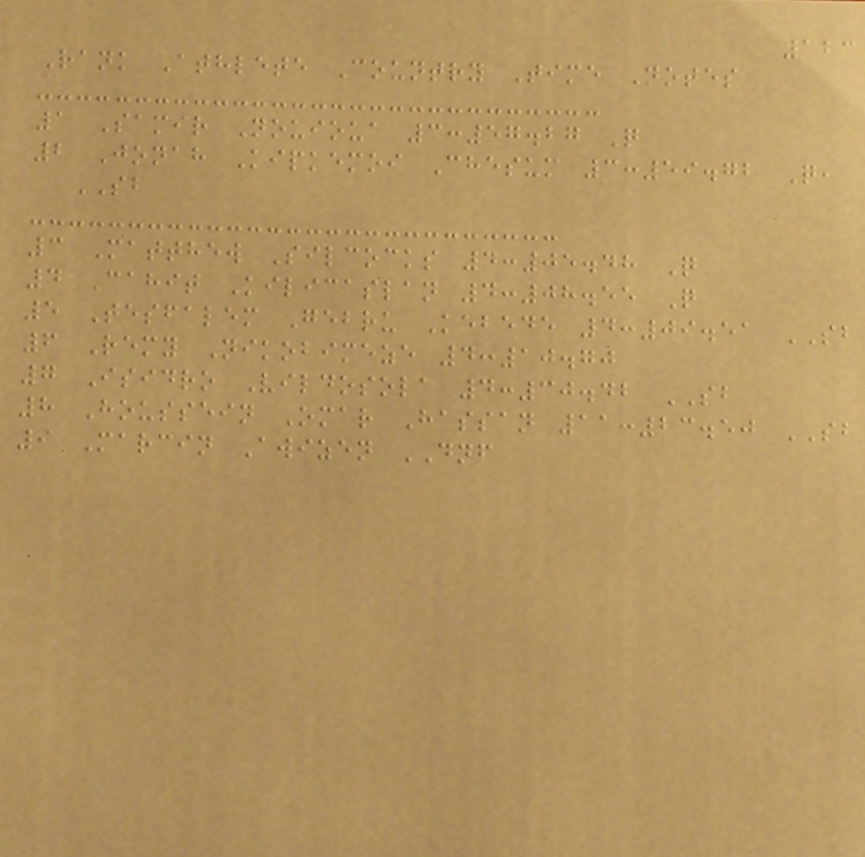123
Rank Athlete Country Time Notes
1 Samir Nouioua 3:57.27 Q
2 Jonah Kipkemoi Chesum 3:59.72 Q,
SB
3 Matthew Silcocks 4:05.48 Q
4 Cahit Kilicaslan 4:08.55 Q
5 Tesfalem Gebru Kebede 4:09.51 SB
6 Remy Nikobimeze 4:10.70
7 Isidro Vildosola 4:30.42 SB
8 Houssein Omar Hassan 11:23.50 SB
9 Marcin Awizen DNF
